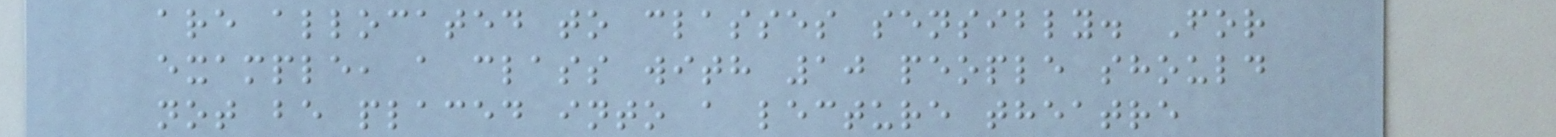are allocated to classes sensibly. For
example, a class with 10 people should
not be placed into a lecture theatre
